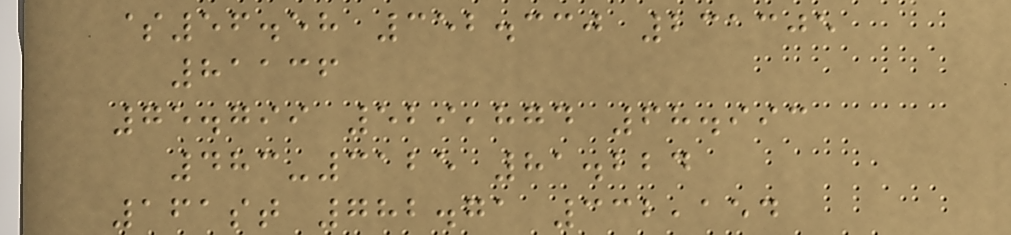$56.58 352.330 231305
81136
75.799 529,874 68.993
483-3125 81.224
161st 782.71 332,154
